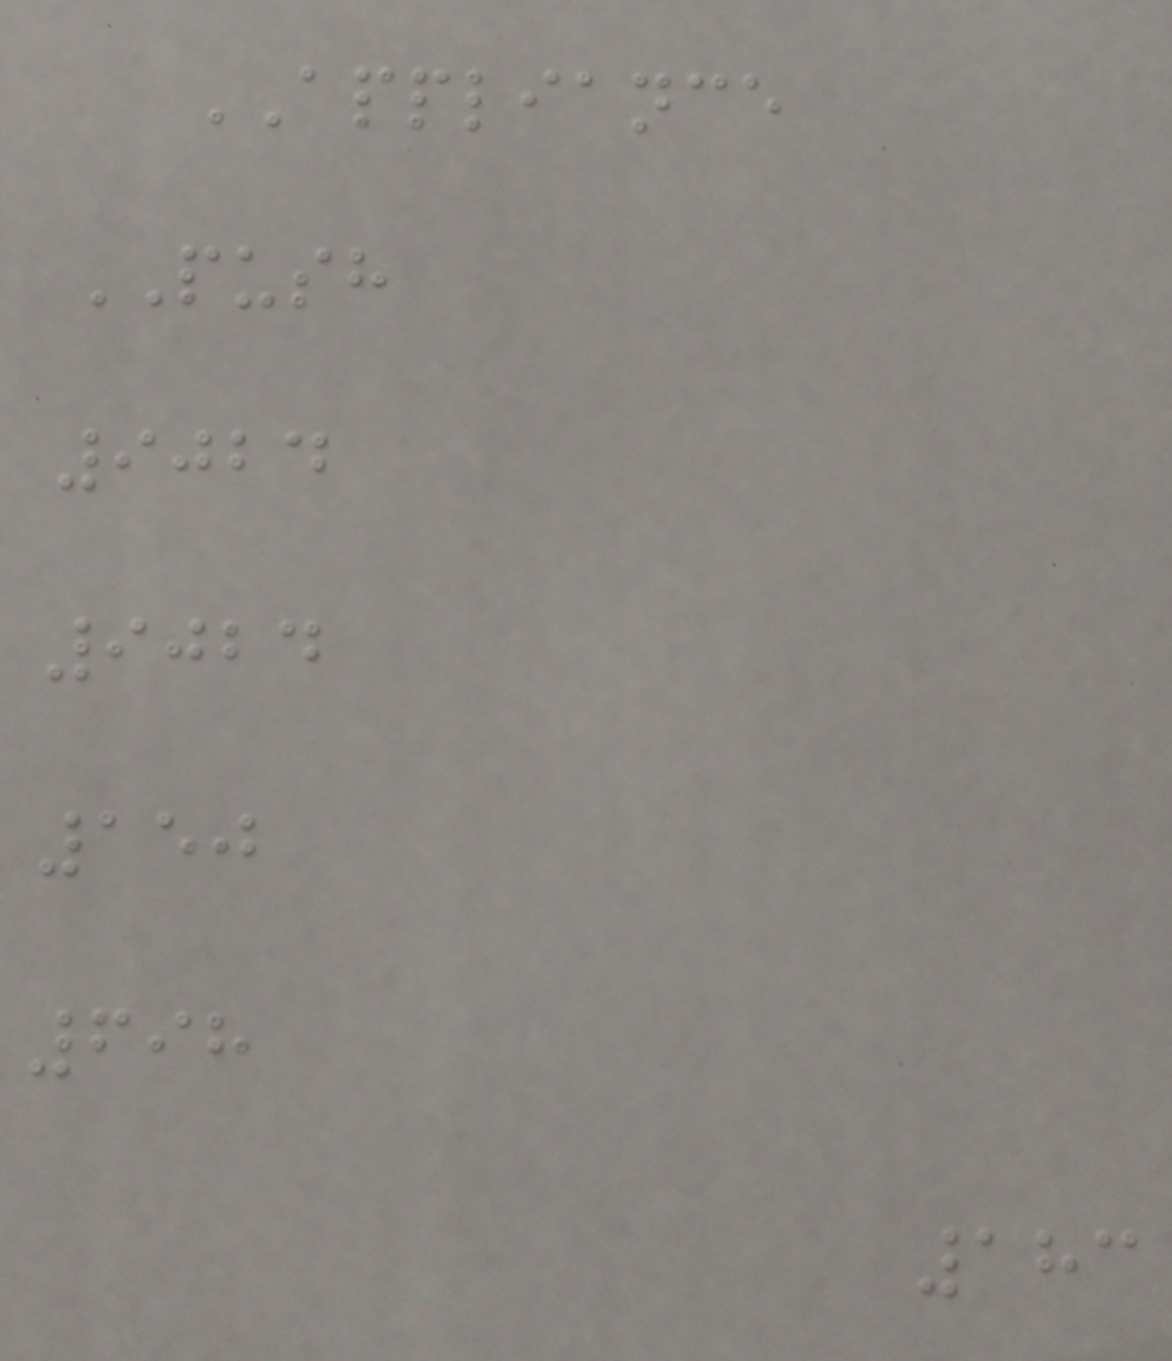APPLIANCE
PUSH
9024
9024
150
698
183
